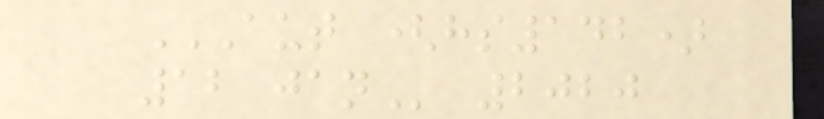AUT (HS142)
12 JAN 2020
